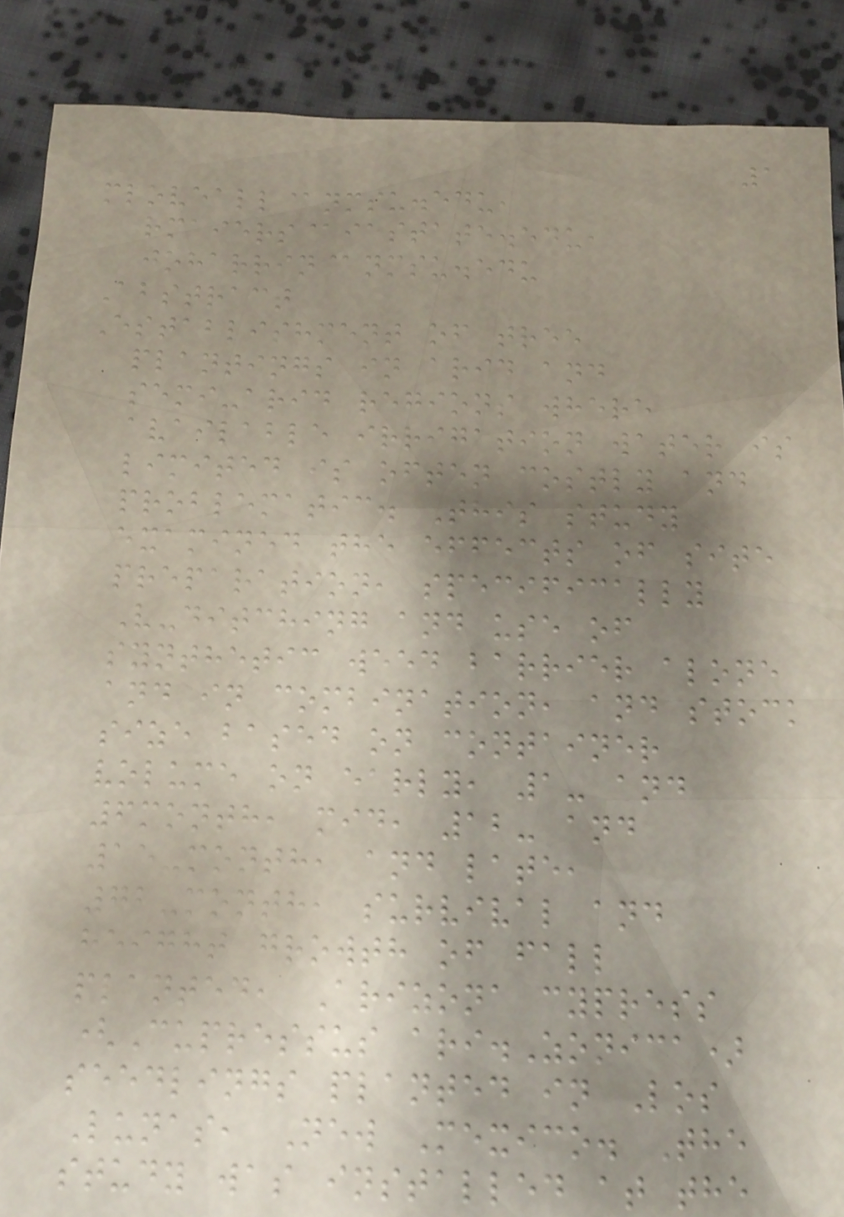1
mloveall@nmsu.edu,
rmaiers@iastate.edu,
joharrin@nmsu.edu
Abstract
Establishment of tree
plantings in arid and
semi-arid regions where
available irrigation water is
limited is often costly and
problematic. This study
examined the effects of site
preparation, specifically
V-ditching and use of
synthetic weed barrier alone
and in combination, and stock
size based on container
volume on early, 1- and
6month, mid, 12- and
15-month, and late,
72-month, survival and
height growth of fall
planted, Arizona cypress
(Cupressus ari.Zonica)
seedlings planted in Los
Lunas, New Mexico. The
study was installed at the
